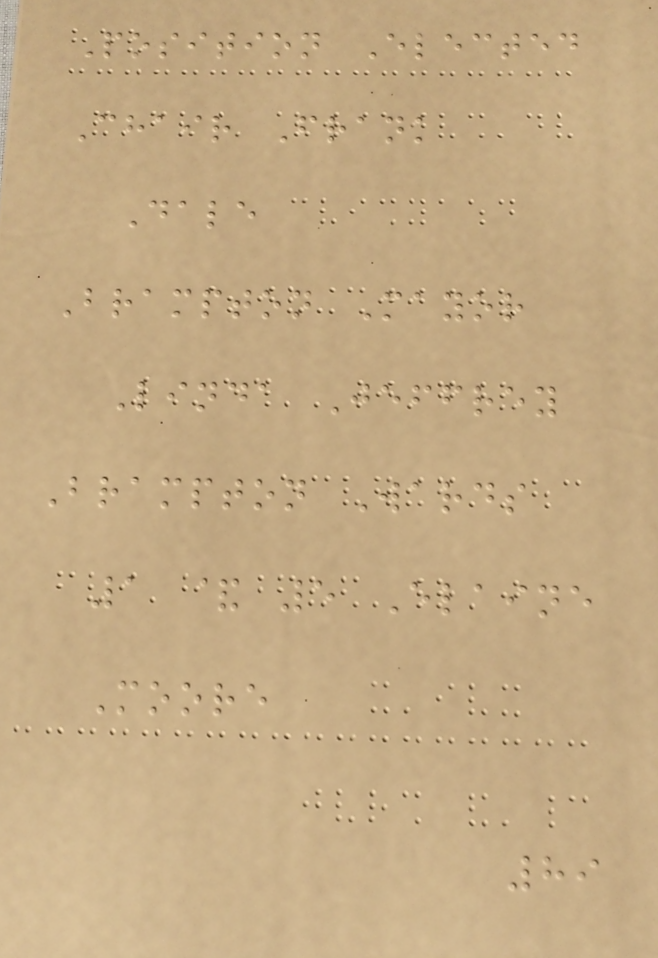Position Elected
Chair Frank
Dale
Brampton Mayor
Linda Jeffrey
Brampton Wards
1 & 5 Elaine
Moore
89
